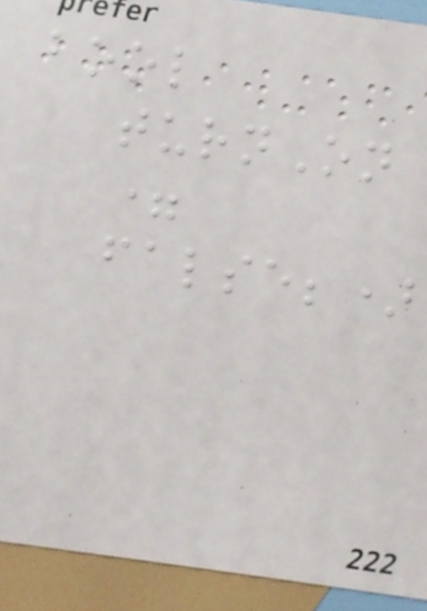bool
turnOn
=
false;)
